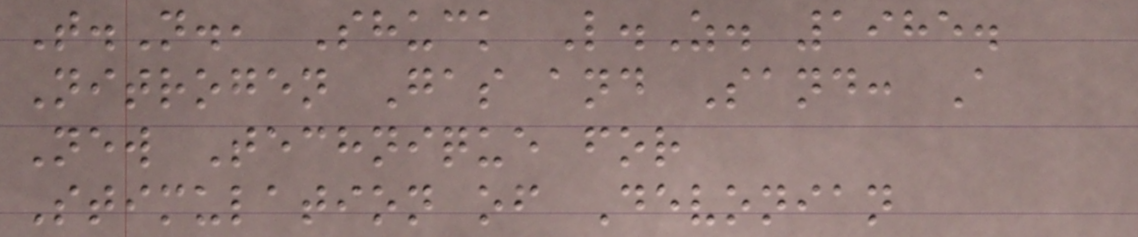T.N., Shuck L.Z. 1985.
Nitrogen Gas and Sand: A
New Technique for
Stimulation of Devonian
